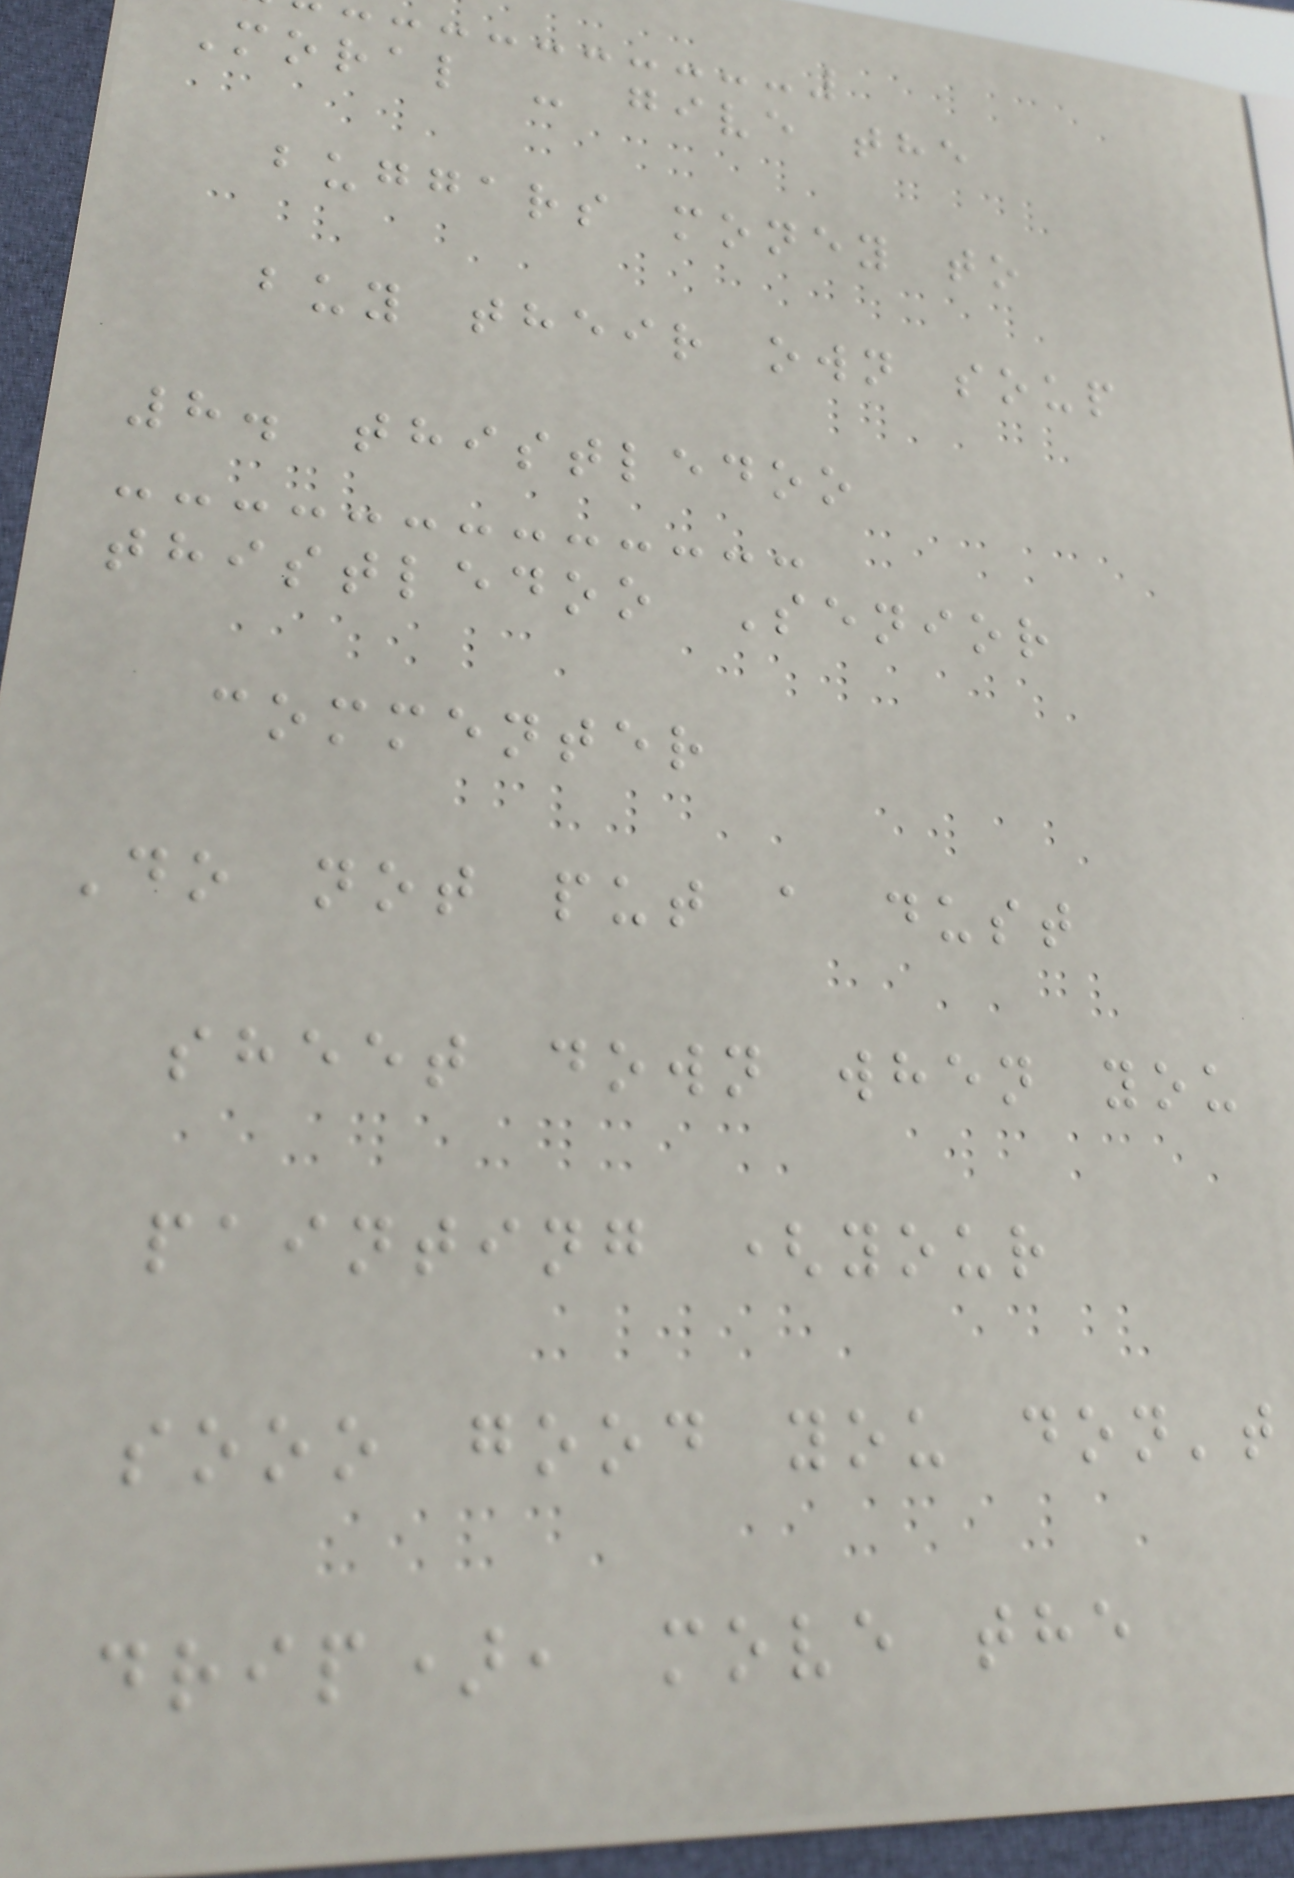Moral - give the
buggars money to
buy their own soup
8. thistledoo
thistledoo Senior
commenter
Do not put a dust
sheet down when you
painting (your
sooo good you don't
drip), move the
